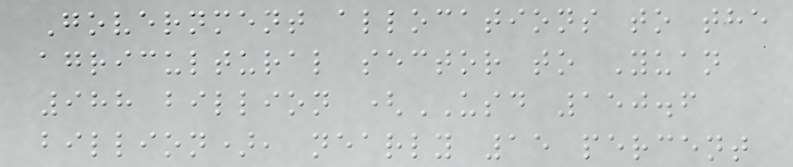Government allocations to the
agricultural sector to Yuan
988 billion (USD 150.6
billion), nearly 15 percent
